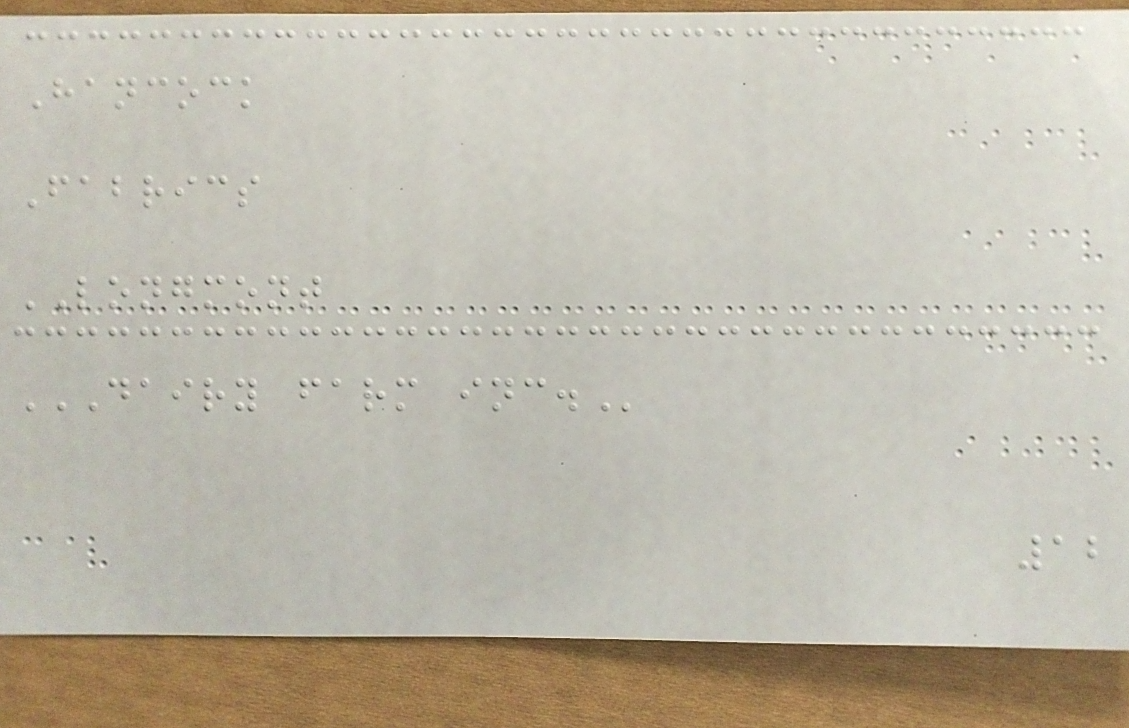Hancock
Fabrics
LONGMONT
DAIRY FARM INC.
12
